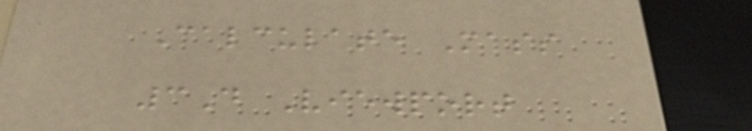Calculate Mass
3D Viewport
